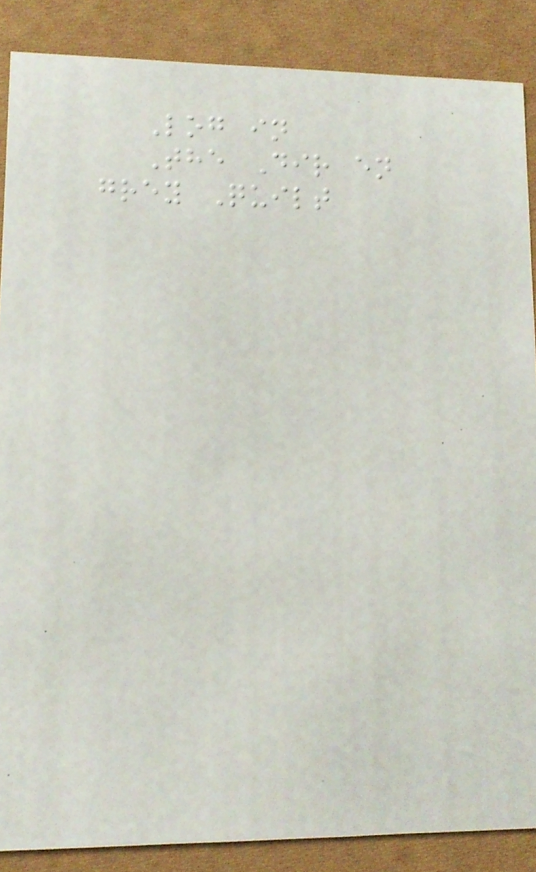Log in
The Dir en
grey Quilt
